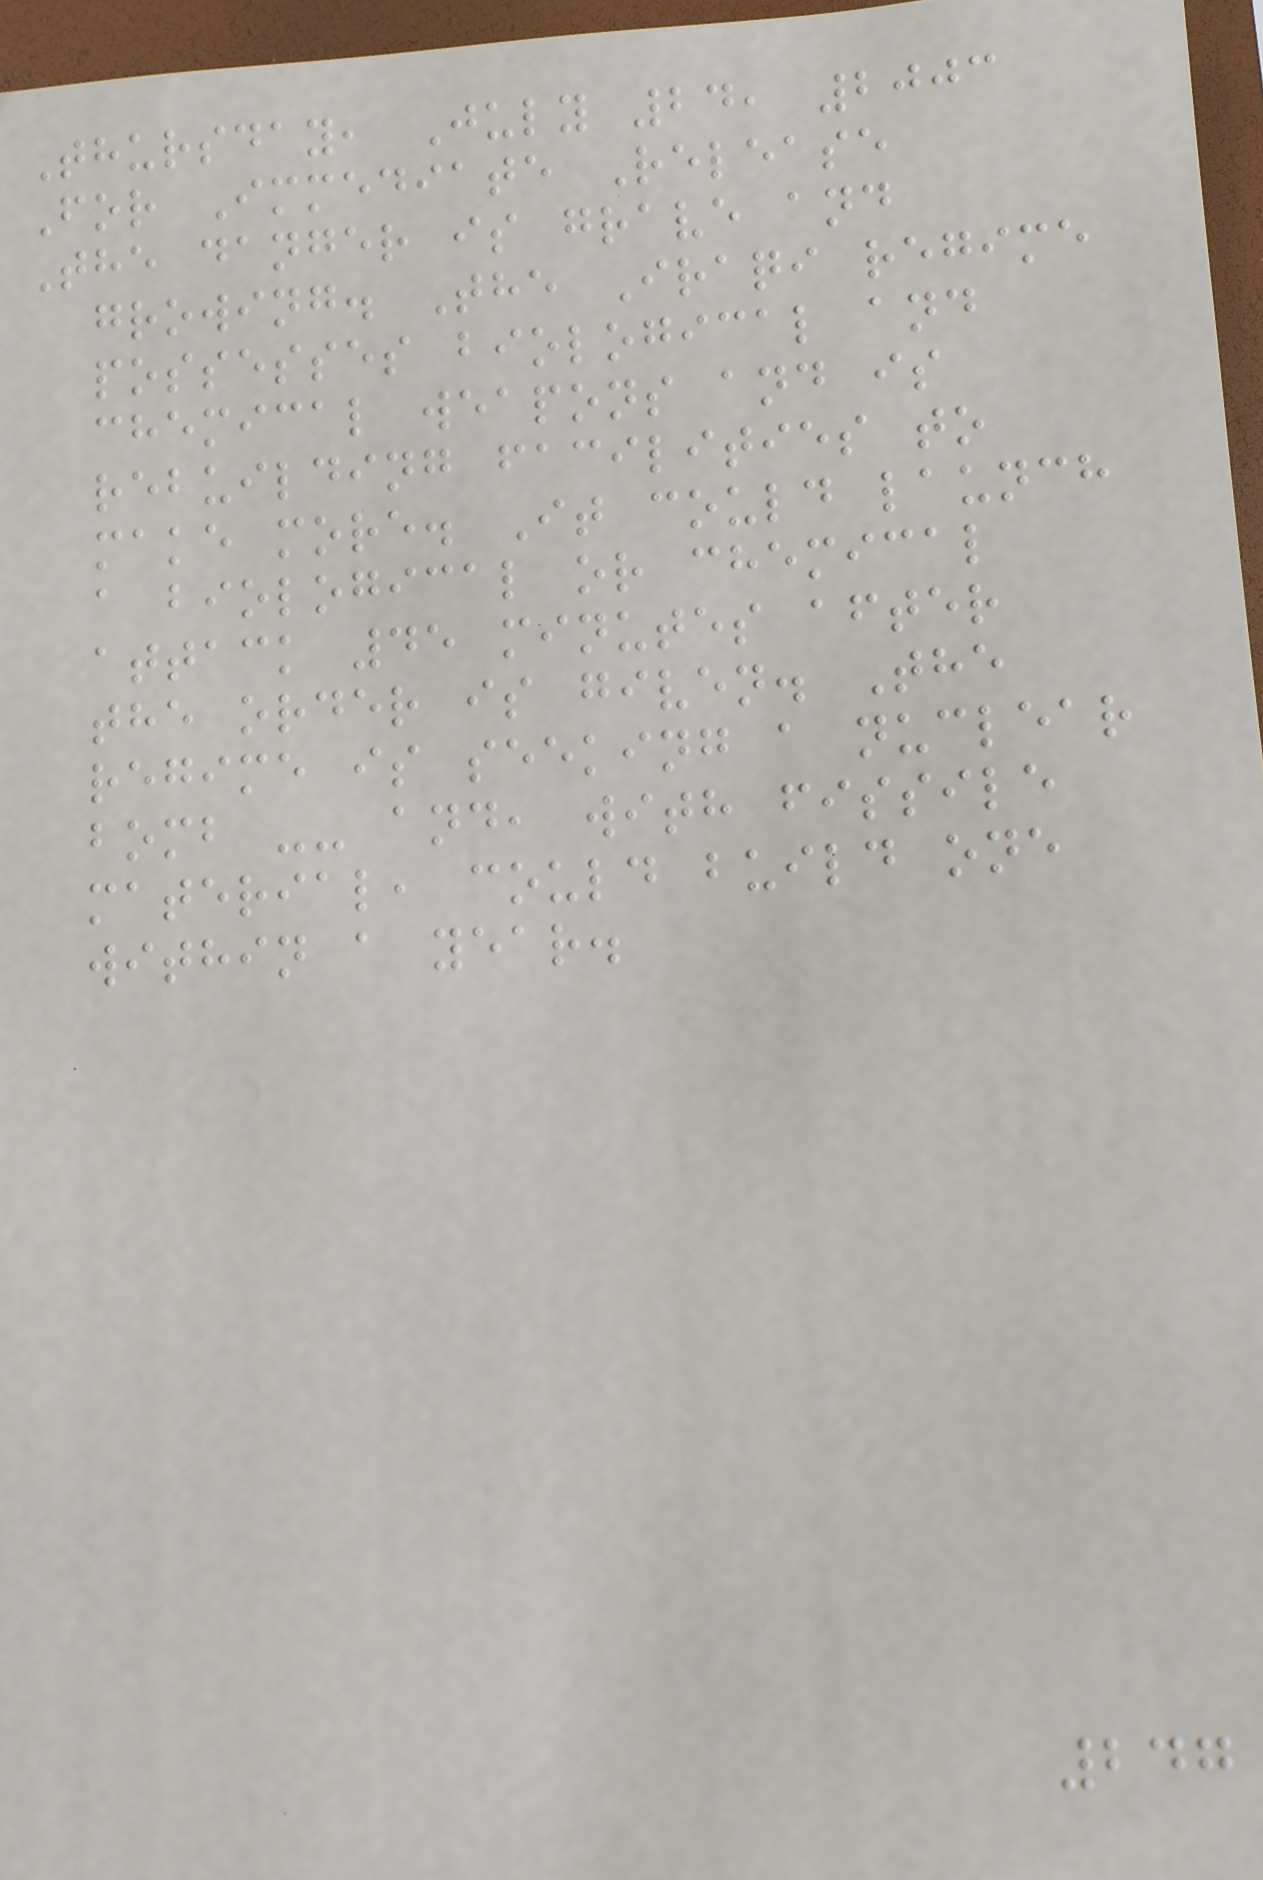Thursday, July 24, 2003
For Immediate Release
The danger is grave and
growing. The Iraqi regime
possesses biological and
chemical weapons and is
rebuilding facilities to
make more. It could launch
a biological or chemical
attack 45 minutes after
the order is given. The
regime is seeking a nuclear
bomb -- and, with fissile
material, could build one
within a year.
247
